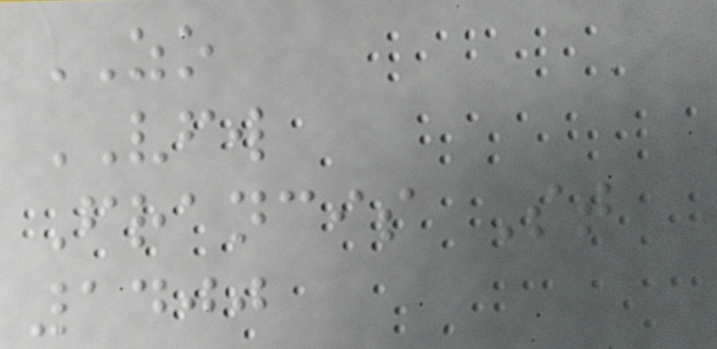ZO
VFW
Francis St
1400
